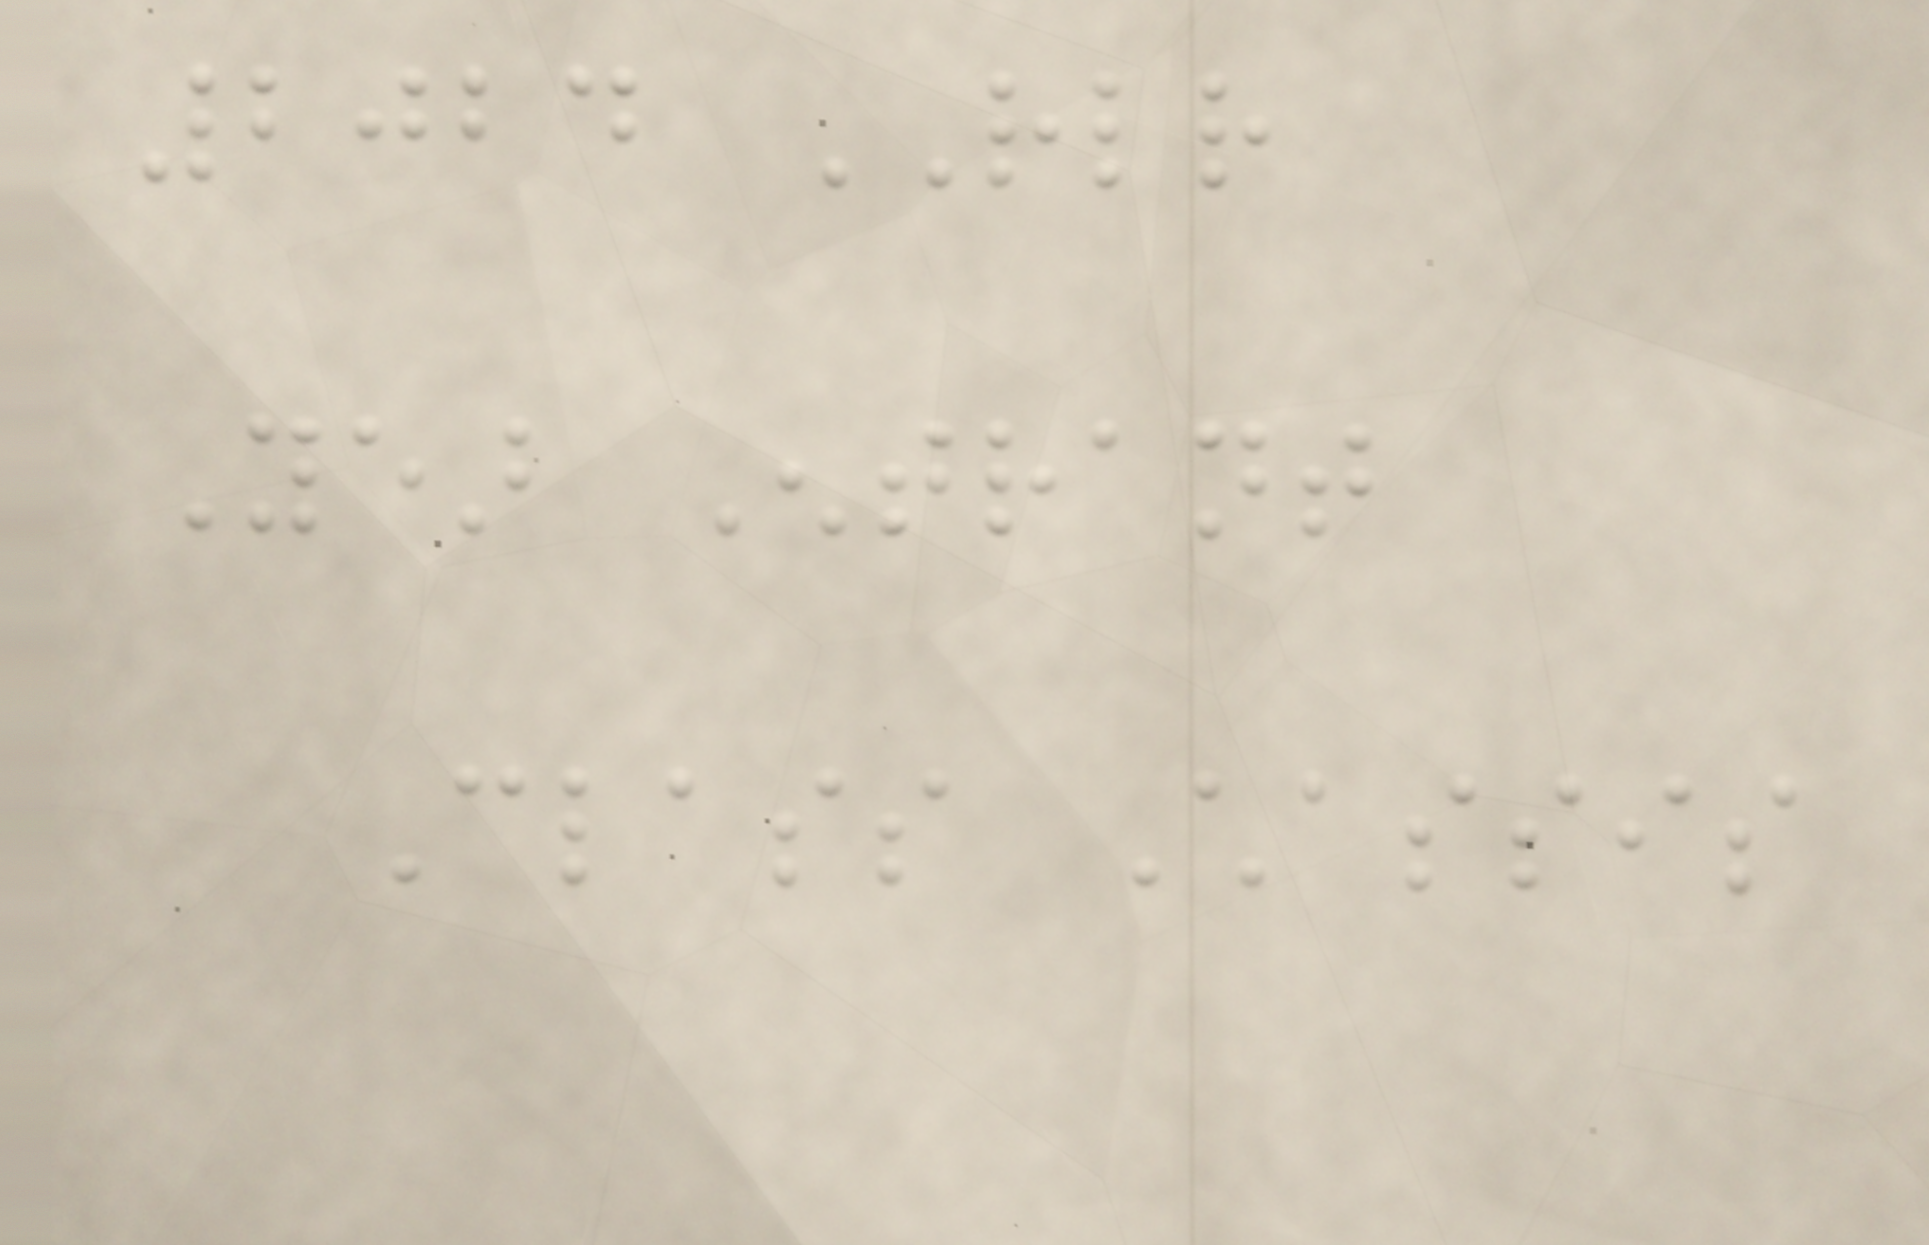2024 RLR
Year Entrant
Class Chassis
